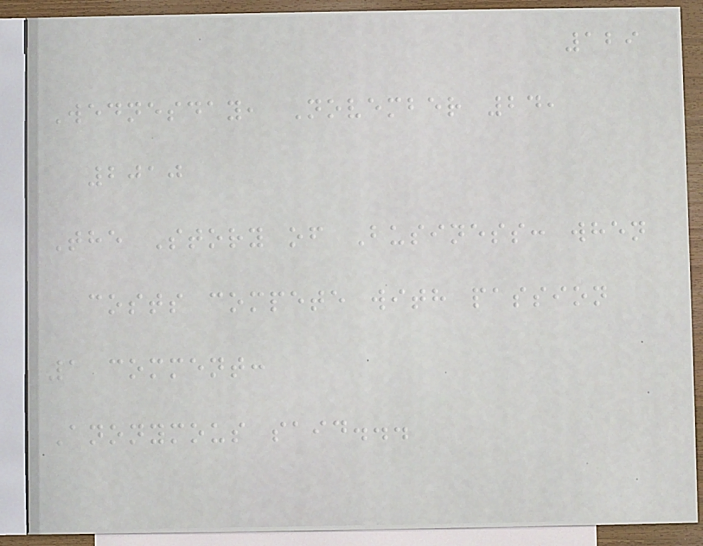129
Wednesday, November 24,
2010
The Story of Business: when
costs compete with passion
1 comment:
Anonymous said...
